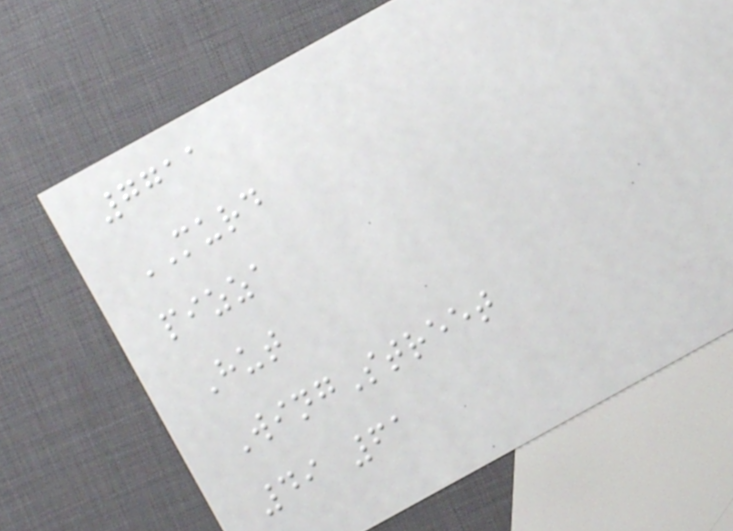7711
MURD
pizza
Hut
WingStreet
49 61
